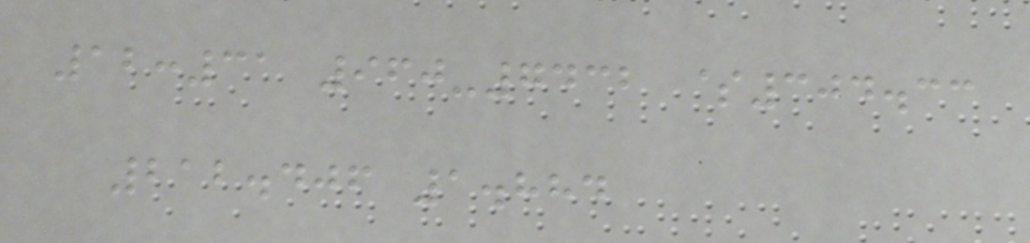12:31 960-7432 $304.33
212.406 1.884
